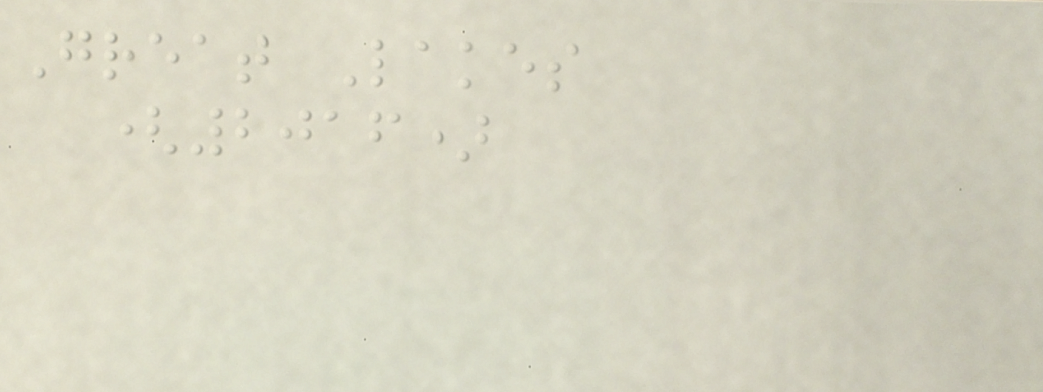Great Lakes
(2016)
